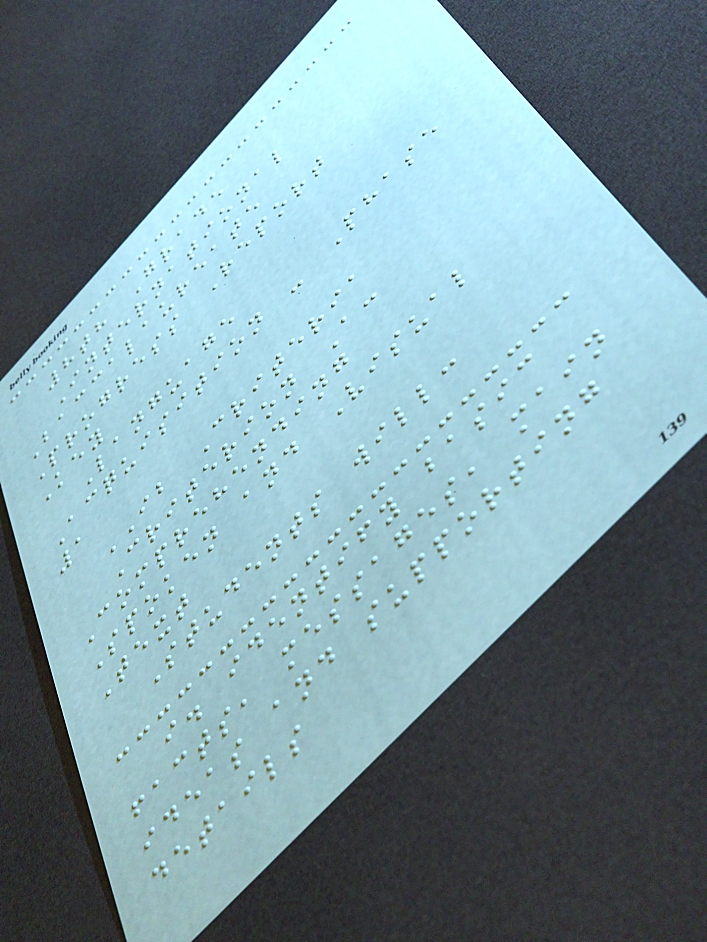8th Grade
International
Baccalaureate
Progress Report
Key
Language
Acquisition - Phase
1
IB Criteria
Criterion A:
Comprehending
Spoken and Visual
Text
Students will:
i. identify basic
facts, messages, main
ideas and supporting
details
